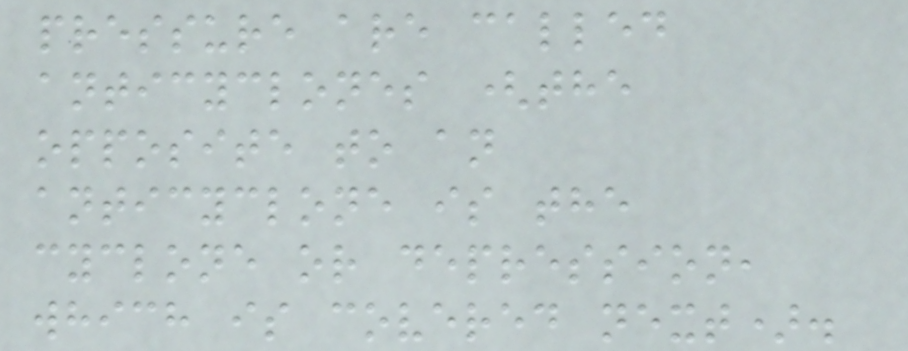pressure are called
anticyclones (the
opposite to an
anticyclone is the
cyclone or depression,
which is covered next).
